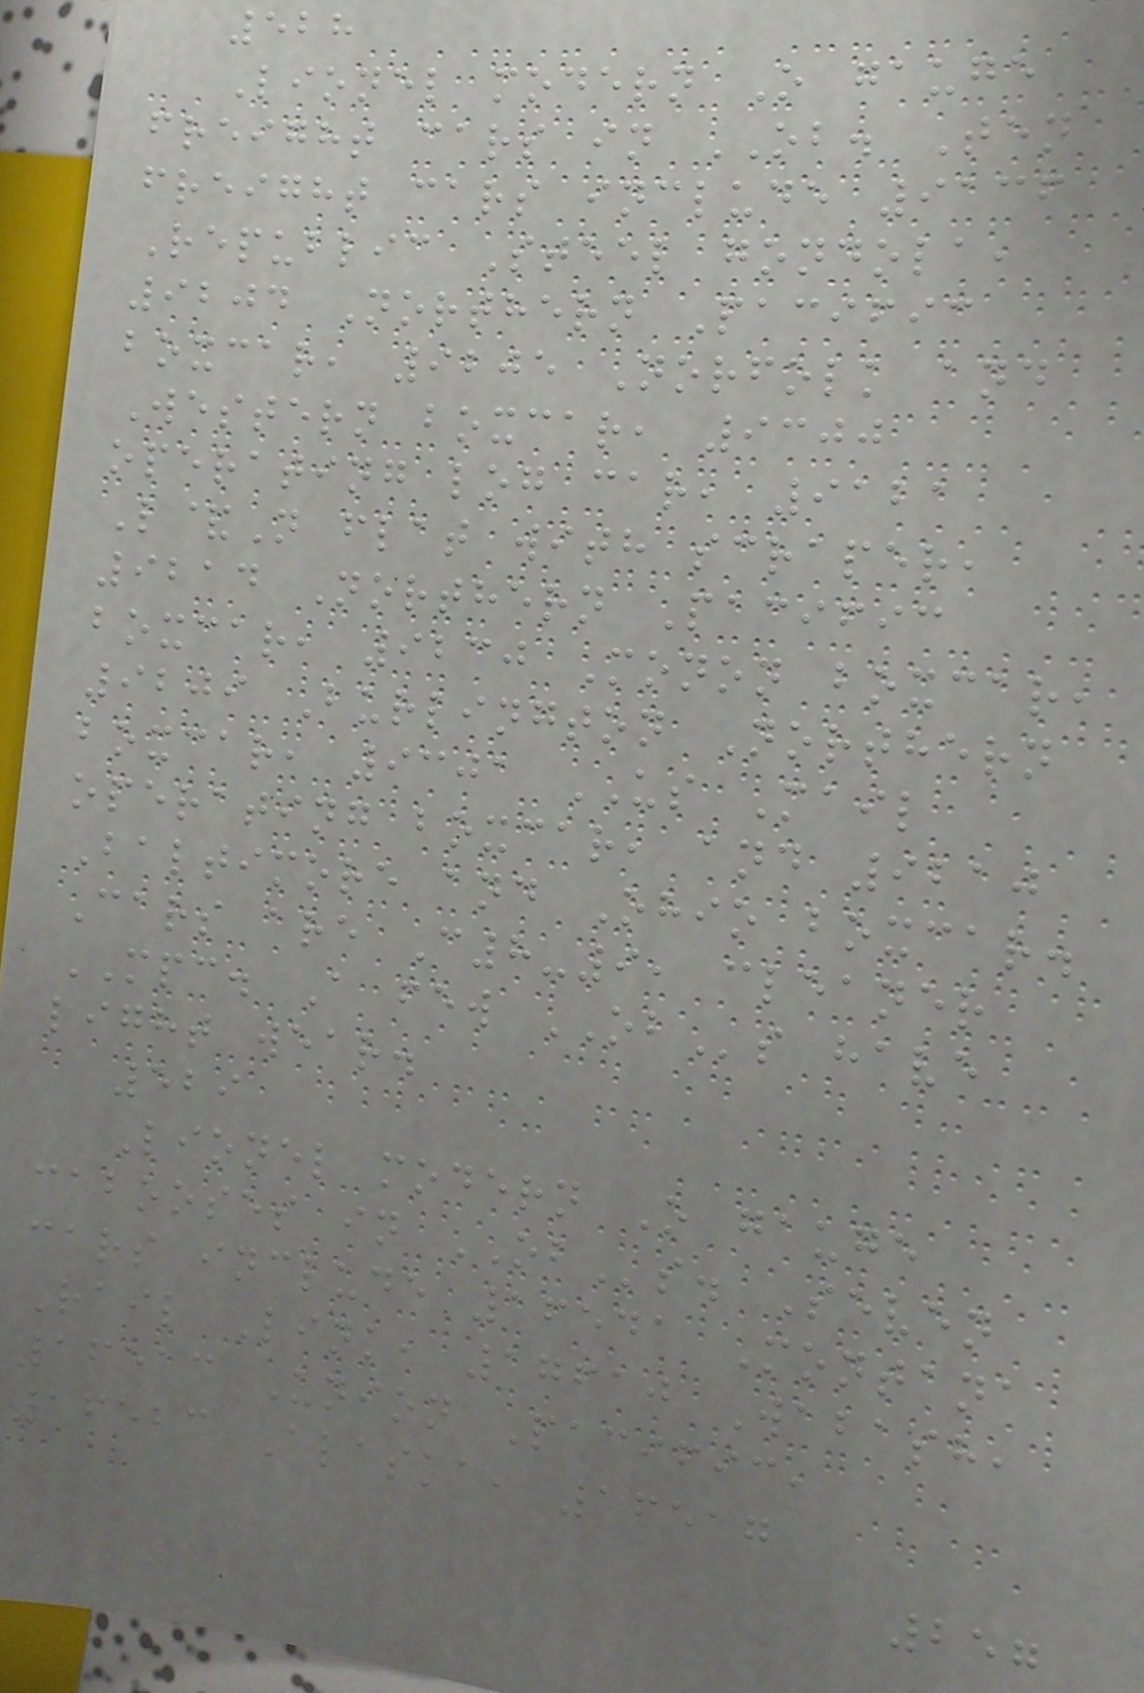528
Lionel modern O gauge
freight cars in OB. Ten
freight cars include 9136
Republic Steel gondola,
9204 Northern Pacific
boxcar, 9205 Norfolk and
Western boxcar, 9300
operating log car, 9121
L&N flat with scraper,
9214 Northern Pacific
boxcar, 9230 Monon boxcar,
9209 Burlington Northern
boxcar, 9301 US Mail
operating boxcar, and 9210
Baltimore and Ohio boxcar.
Cars are C8-9, cleaner
MPC. A few OBs have
light wear.
529
Lionel modern O gauge
cabooses in OBs. Seven
cars include 16541 Montana
Rail Link, 17610 Wabash,
16513 Union Pacific,
16523 Alaska, 16517
257
